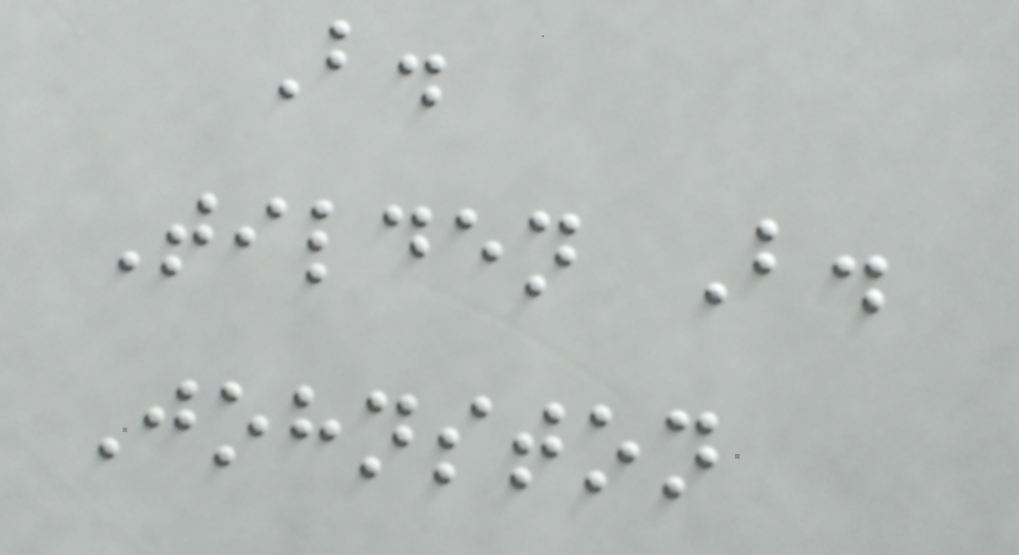B.
Tilden B.
Johnston
